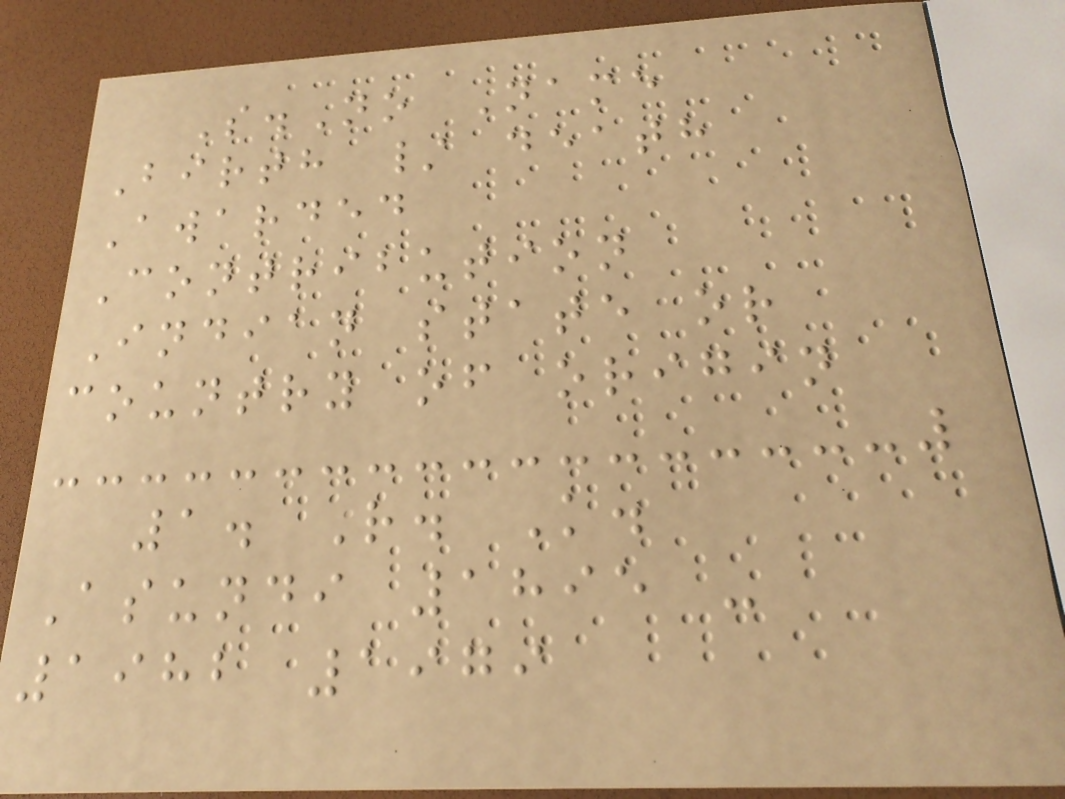S.No Name
Birth / death
Awarded
Contribution
Indian state or
country of origin
1. R. K.
Asundi 1895 -
1982 1979
